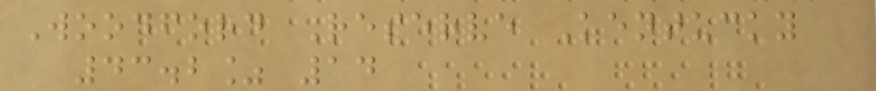Woodford Reserve Kentucky
43.2% 14
